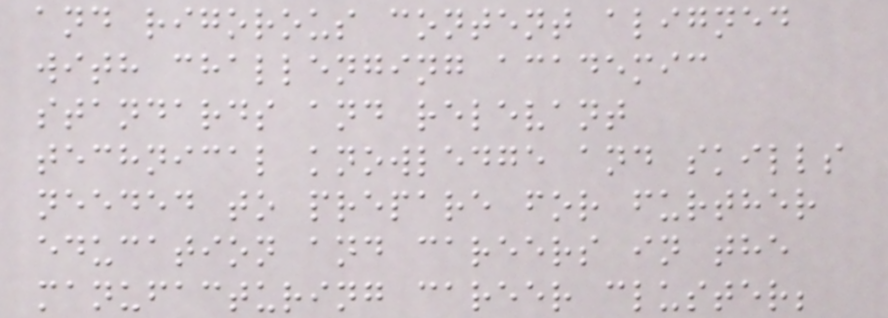and rigorous content aligned
with challenging academic
standards and relevant
technical knowledge and skills
needed to prepare for further
education and careers in the
manufacturing career cluster;
